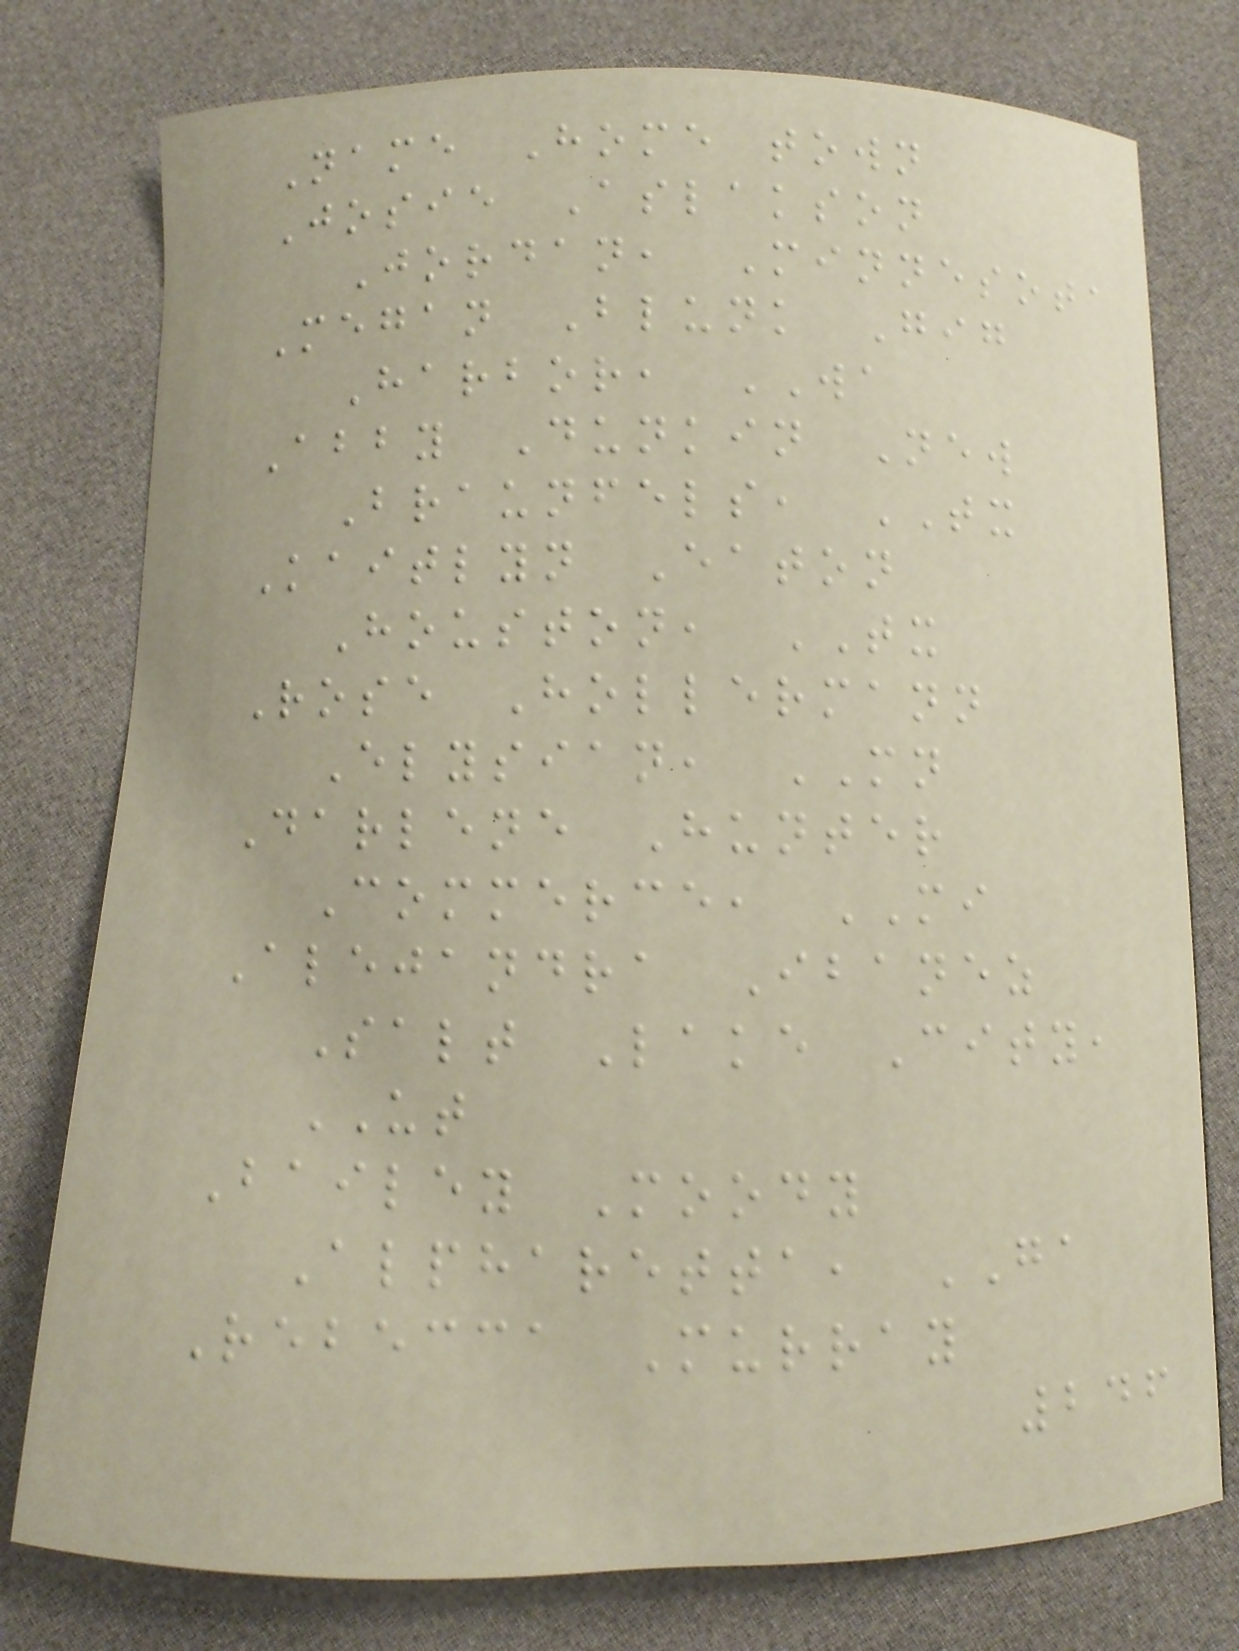Name Home town
Josie Aslakson
Jordan, Minnesota
Megan Blunk Gig
Harbor, WA
Abby Dunkin New
Braunfels, TX
Kaitlyn Eaton
Houston, TX
Rose Hollermann
Elysian, MN
Darlene Hunter
Commerce, MI
Alejandra Ibanez
Salt Lake City,
UT
Bailey Moody
Alpharetta, GA
Rebecca Murray
246
